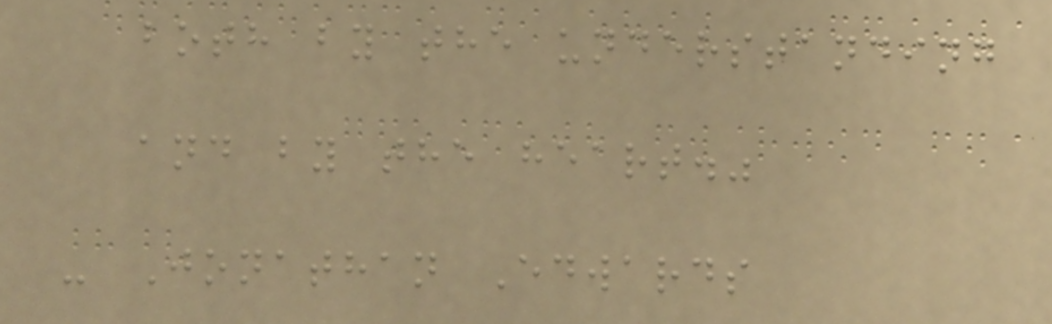both by the understanding
and by the heart."
- Jonathan Edwards
